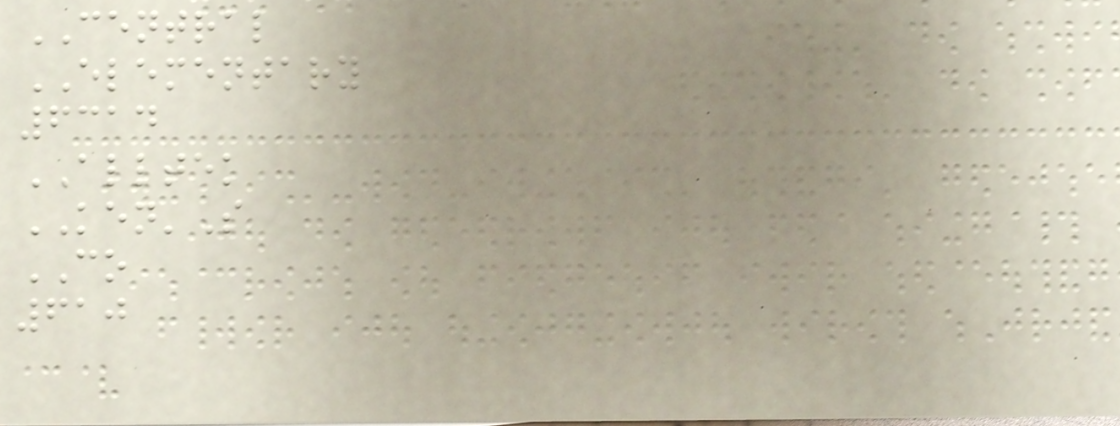CENTRAL
ELEMENTARY
6314
ALLTEK
KEN'S
CO
610
